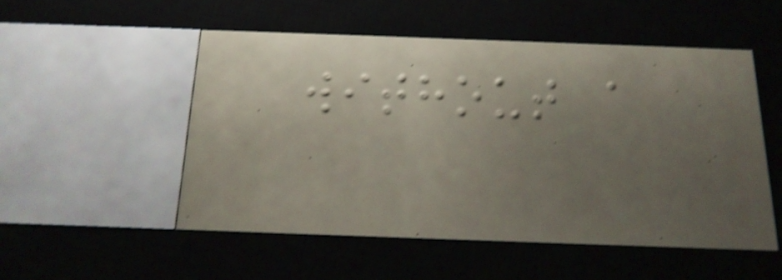without a
